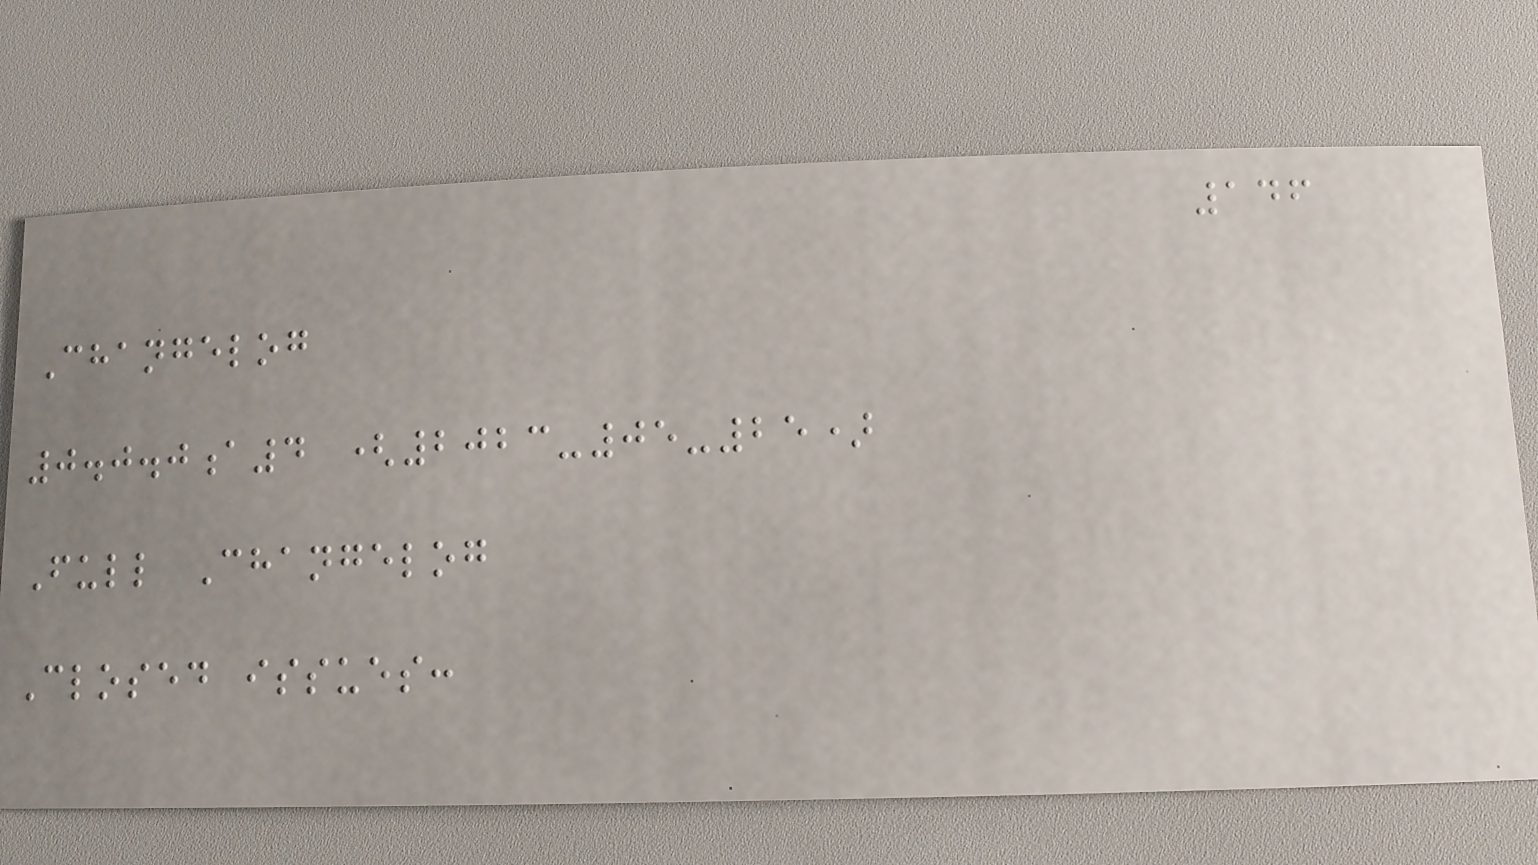146
Changelog
0.0.0a4 (2023-05-25)
Full Changelog
Closed issues:
